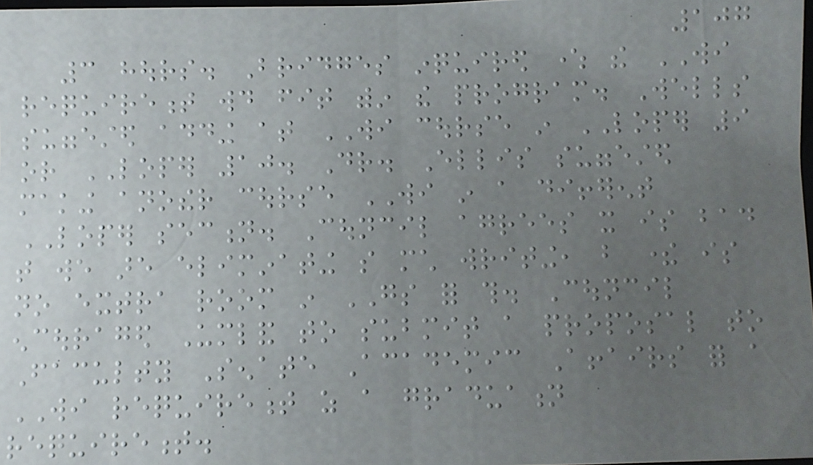107
3 hours. Bridges inquired where the WI
requirement would fit within the program. Wells
suggested adding at WI course in LOPER 9
or LOPER 10. Dr. Ellis suggested
making another course WI in a different
LOPER section. Council agrees it is bad
that we are eliminating so much writing, but there is
no extra room in GS for this. Council
encouraged Umland to submit a proposal to
Faculty Senate Academic Affairs for a
WI requirement as a graduation
requirement.
